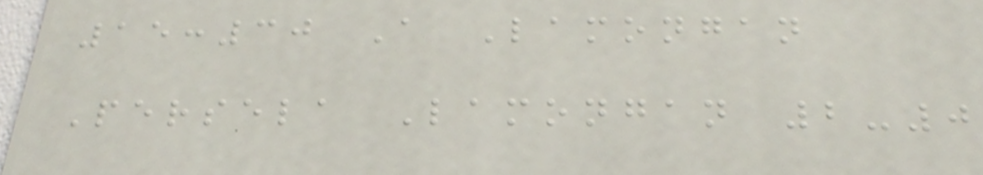15:30 A Lamongan
Persela Lamongan 2-0
